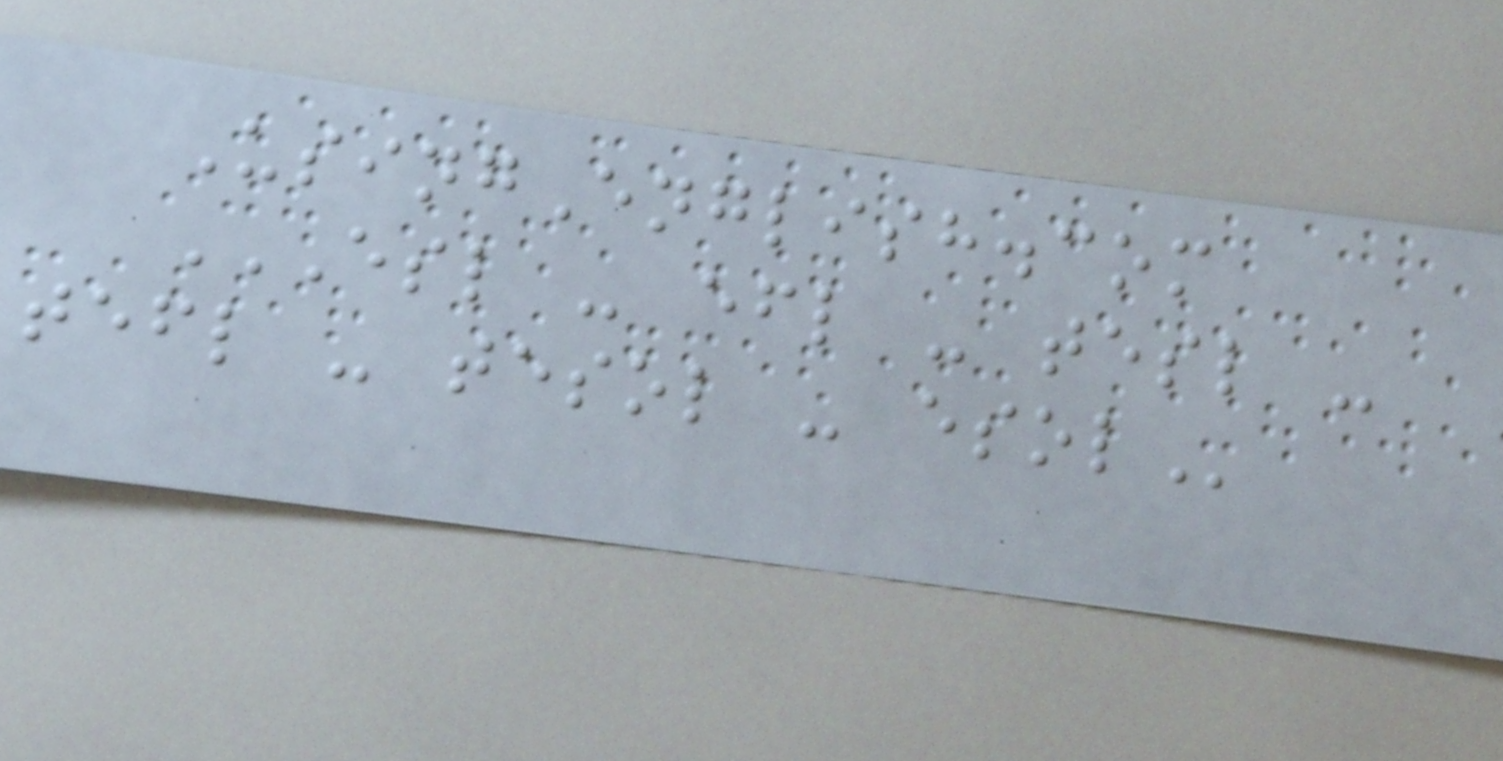UsingEnglish.com
ESL - EFL - TESL -
TEFL - TESOL - ESOL
